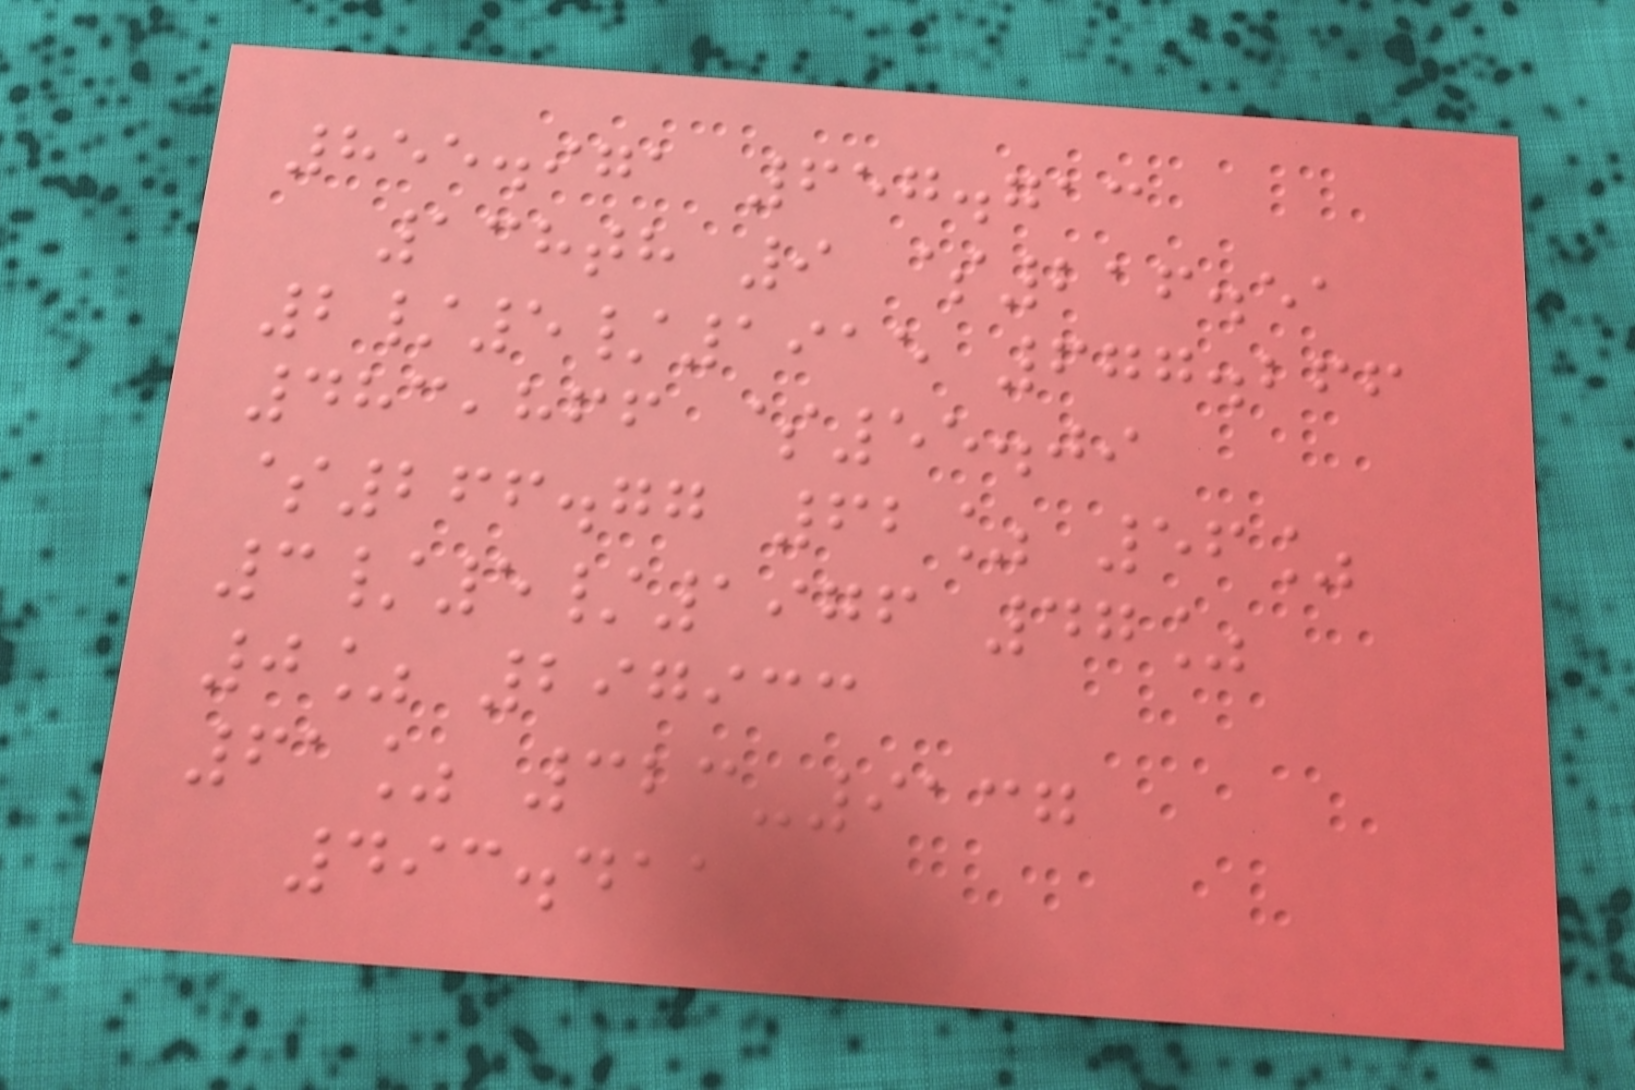855.971 657.713
138th 9 $216.51
2/5/1915 677.266
483,866 $55.09
$266.77 62% 56%
3/5/1976 47%
0% 297933
61% 323-9137
493.411
